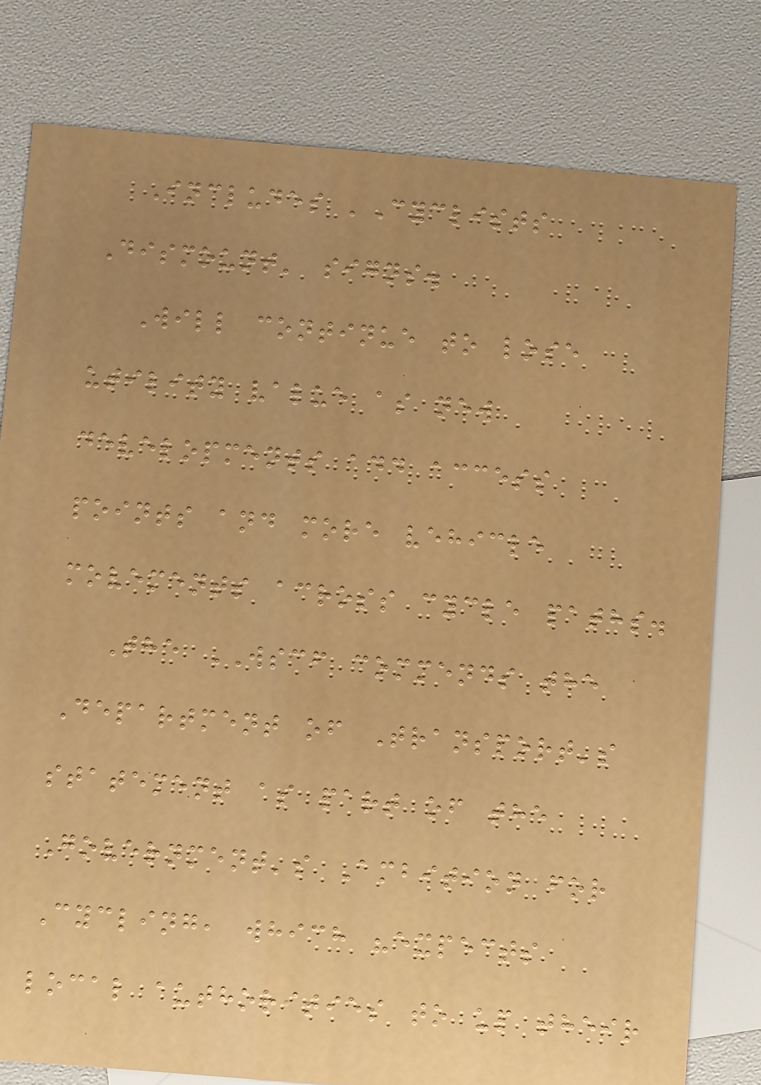Includes 'Cyclists
Dismount' signs.
Will continue to lose
utility value as new
developments add access
points and more vehicle
movements across cycle paths.
The WSCF commends the
Department of Transport's
statement as part of the
Government's Ambition for
Cycling, which "expects
local authorities to up their
